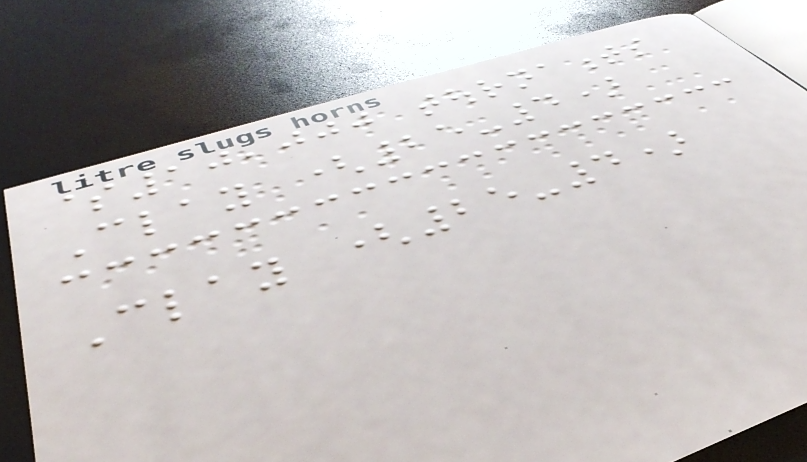$10,000 tournaments
Clay (25-4)
Clay (25-4)
